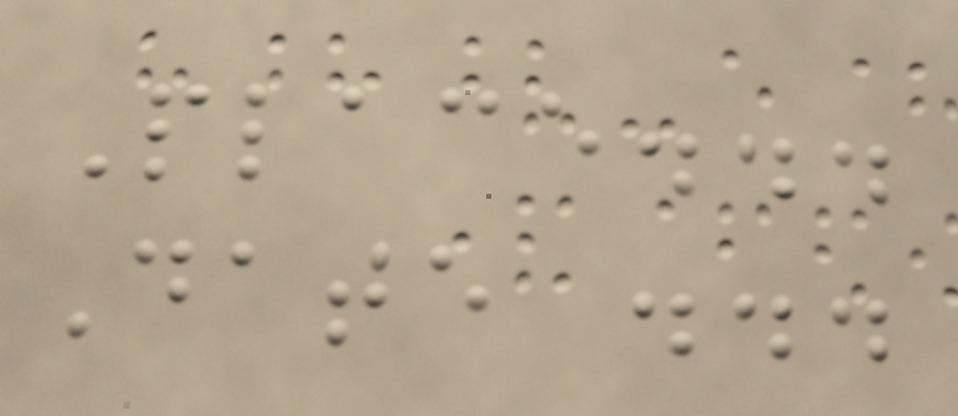Place...
Date ...
